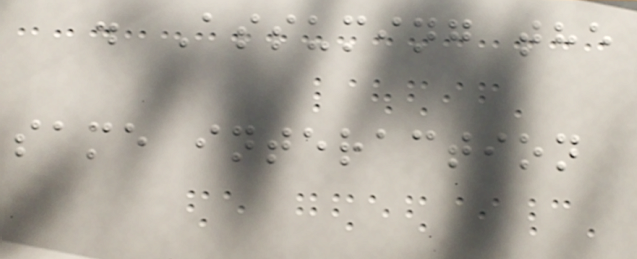. Assuming the
same interaction
